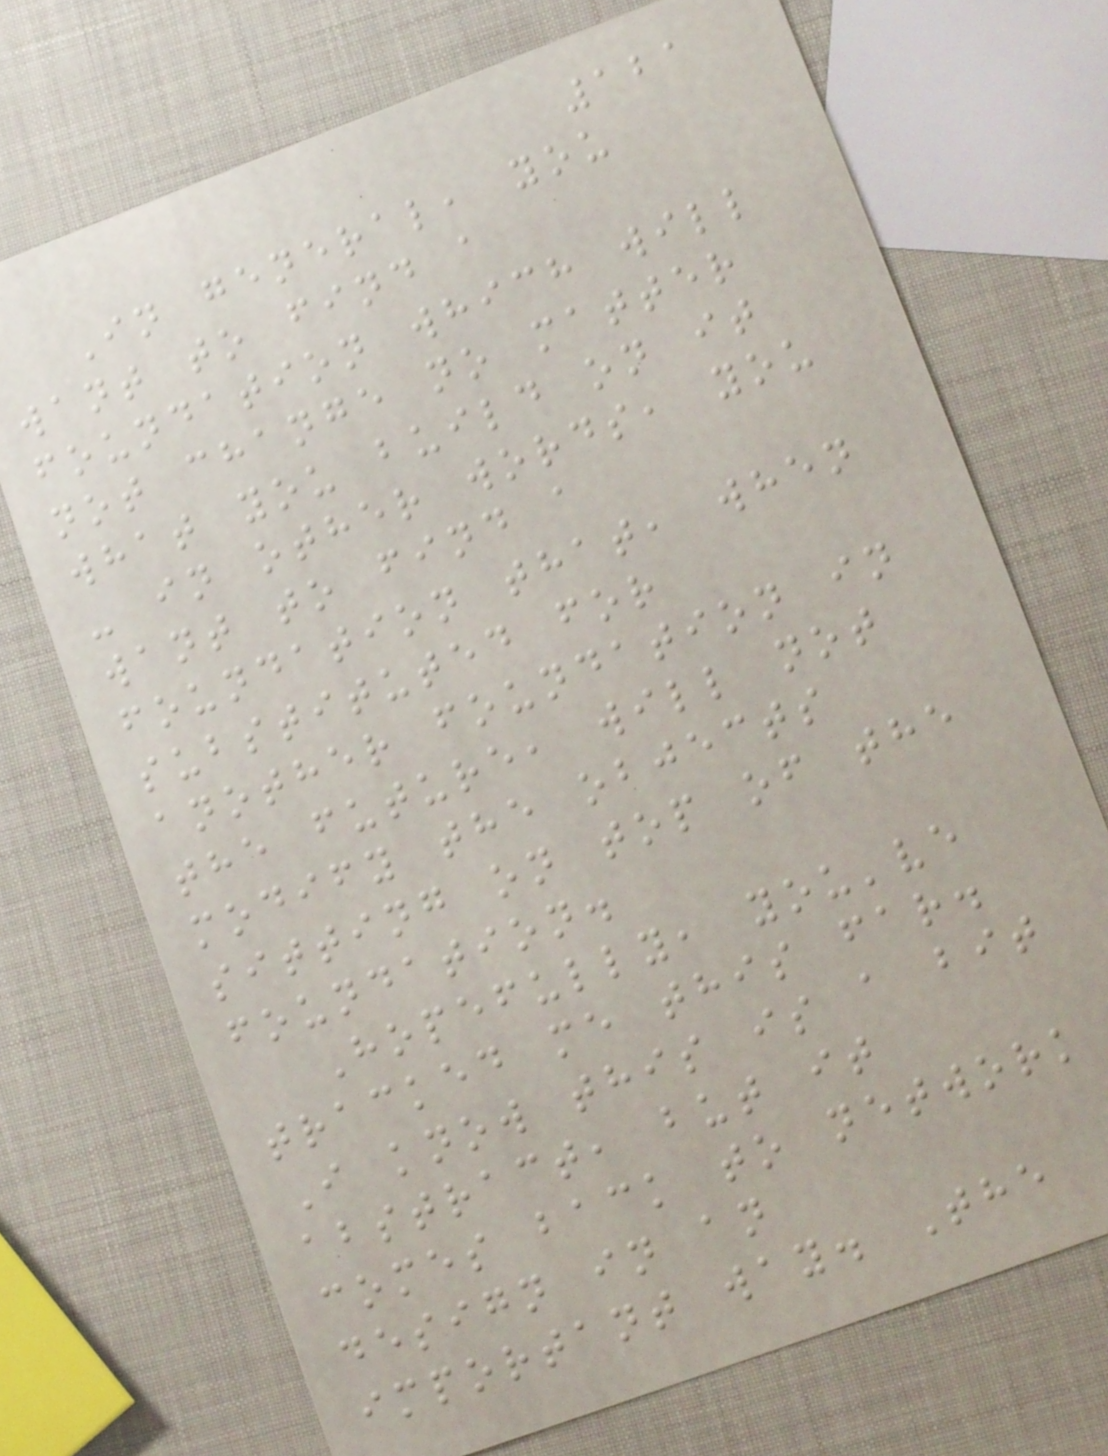121
In general, you
want to find a
foundation which will
not change no matter
what you build on it
- in other words, you
want to find a
foundation that, when
substituted for
another foundation in
the future, will not
modify the objects
sitting on top of the
foundation.
Hopefully, you've
tracked me this far.
I know this is a bit
abstract, but it
comes back to network
design in an
important way. The
